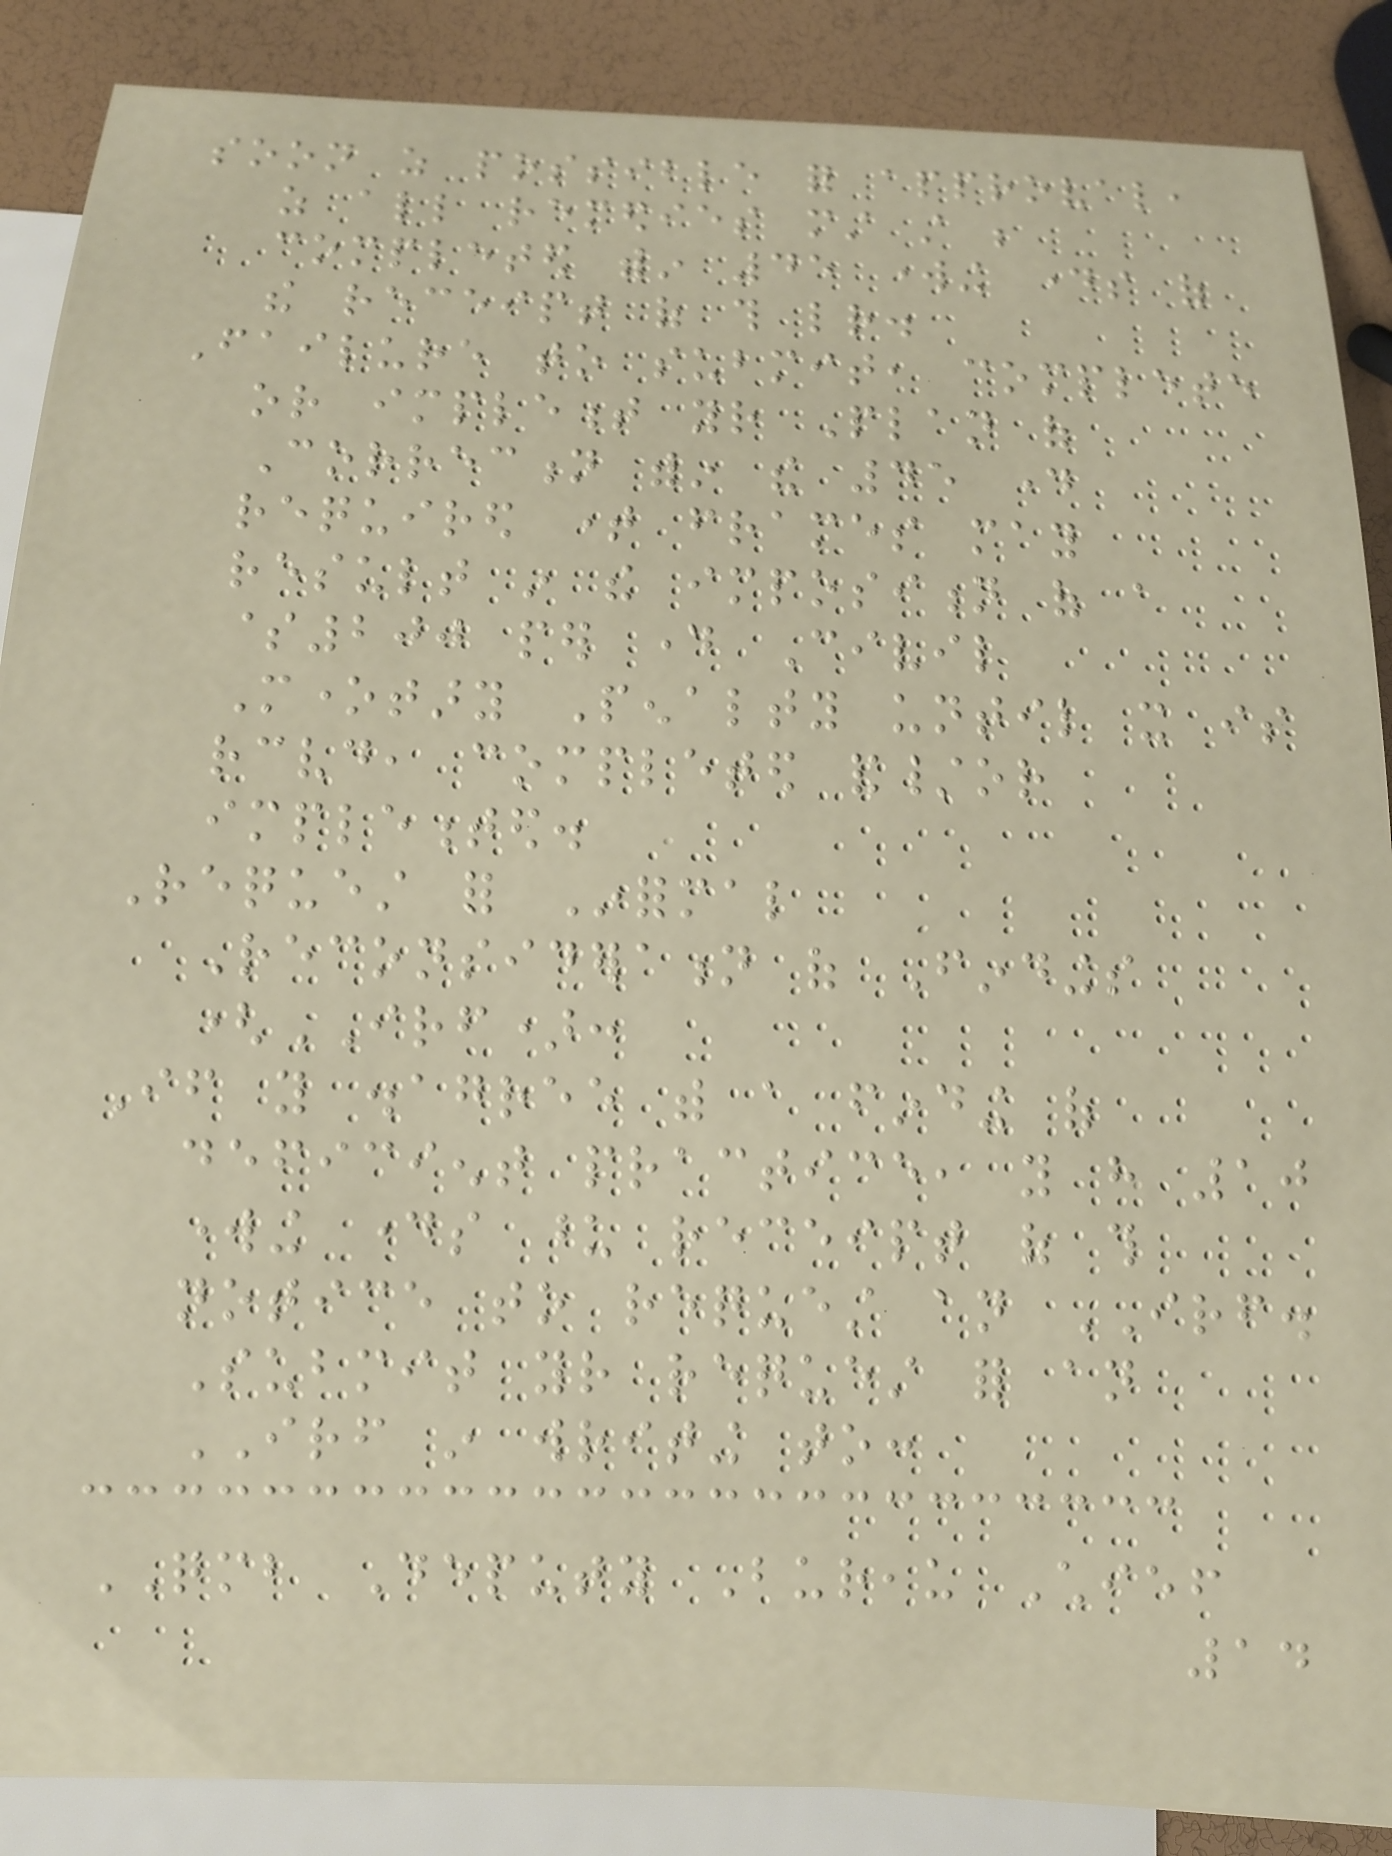soon as possible for approval,
as all remedies must still be
completed within 45 working days of
the receipt of this letter.
Failure to submit, complete
or implement your Plan of
Correction within the 45 day
required time frames may
result in the imposition of a
$200 per day Civil
Monetary Penalty until it is
received, completed and/or
implemented.
Request for Informal
Reconsideration of Findings
(IRF):
If you disagree with a finding of
deficient practice, you have 10
working days upon receipt of this
notice to request an IRF.
Submit your request for an
IRF in writing to:
QMB Deputy Bureau Chief
14
